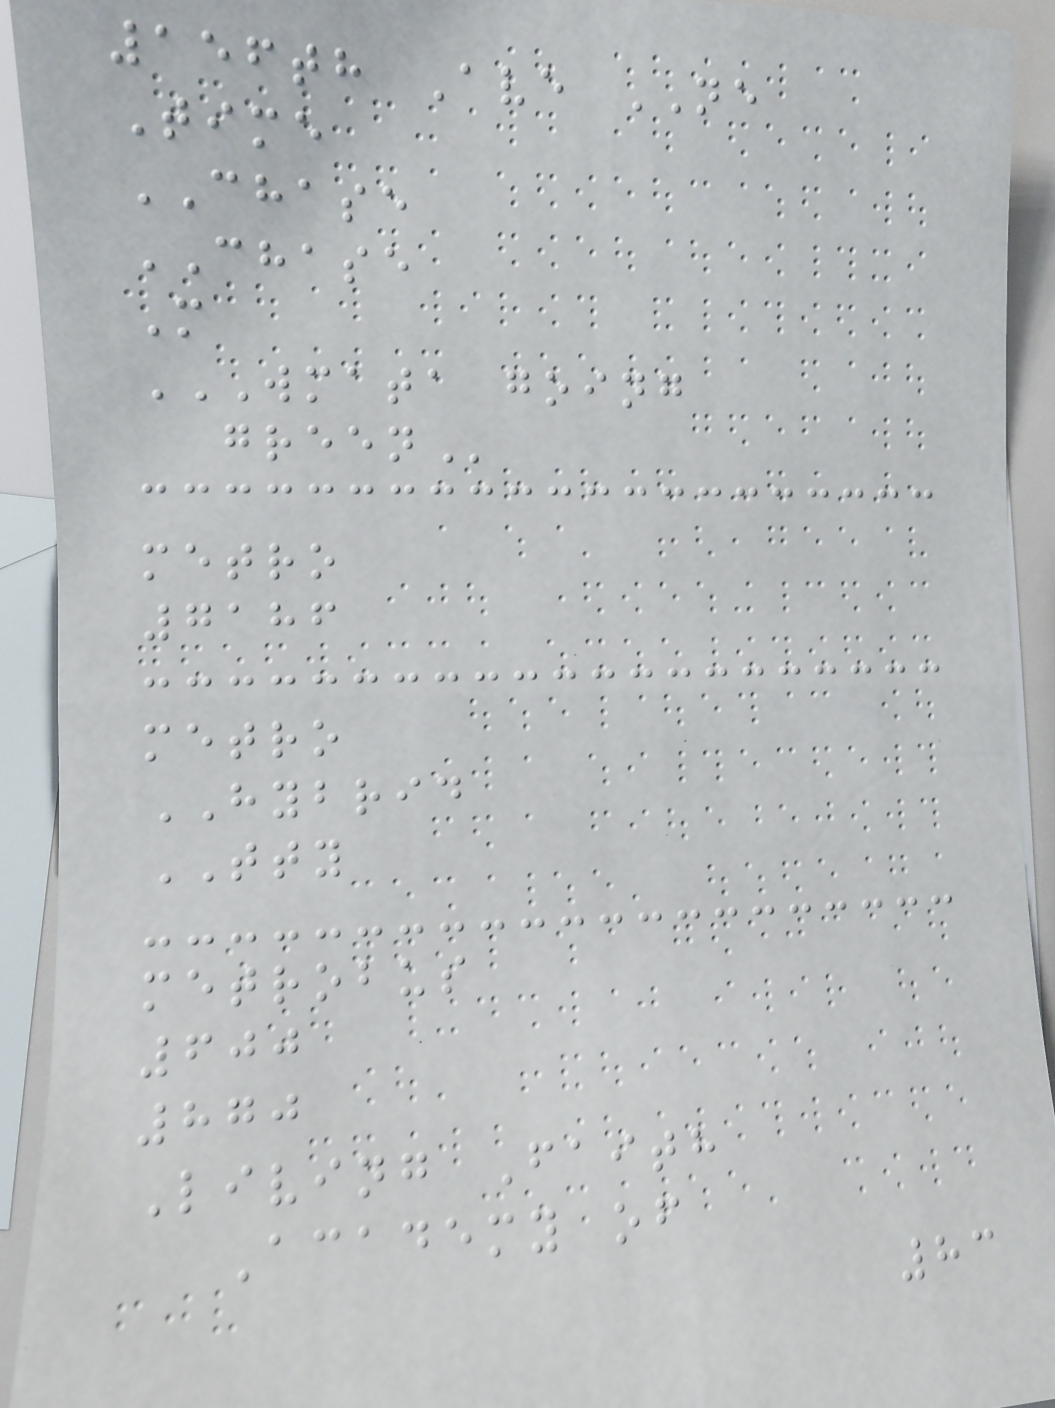156th Ave NE
Time
CHASE
CHASE
M
WMATA GOING
GREEN
metro
7186
metro
HYBRID
TTY
metrobus
600
870
Living Faith
Academy of
83
